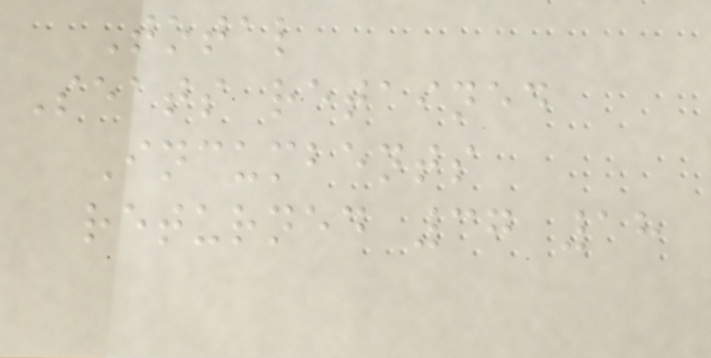Total
Seats retained
Incumbents
returned 37 18
